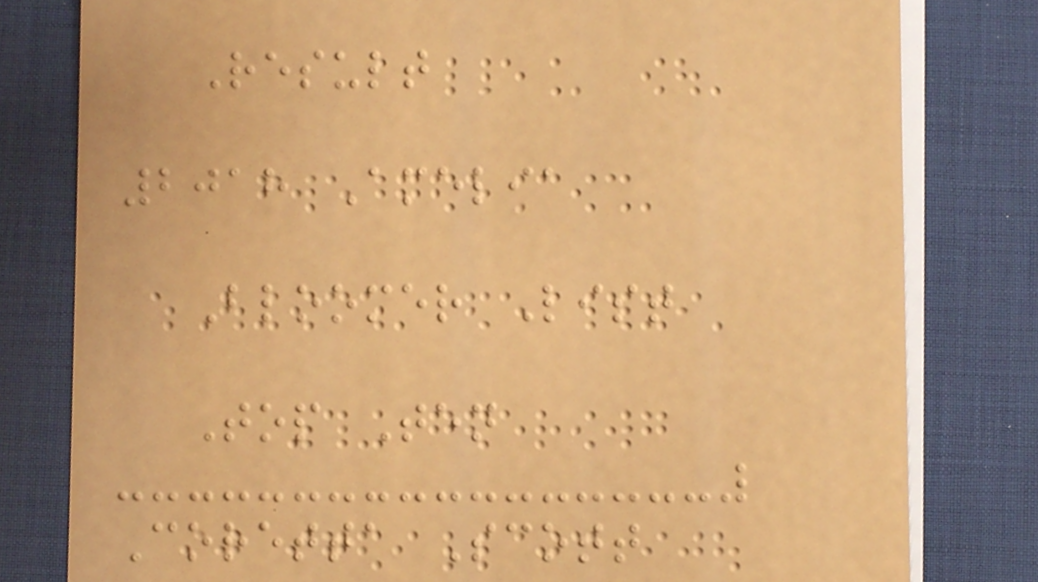Result
2018 Amelia
Bloomer List
Top Ten
Coretta Scott
